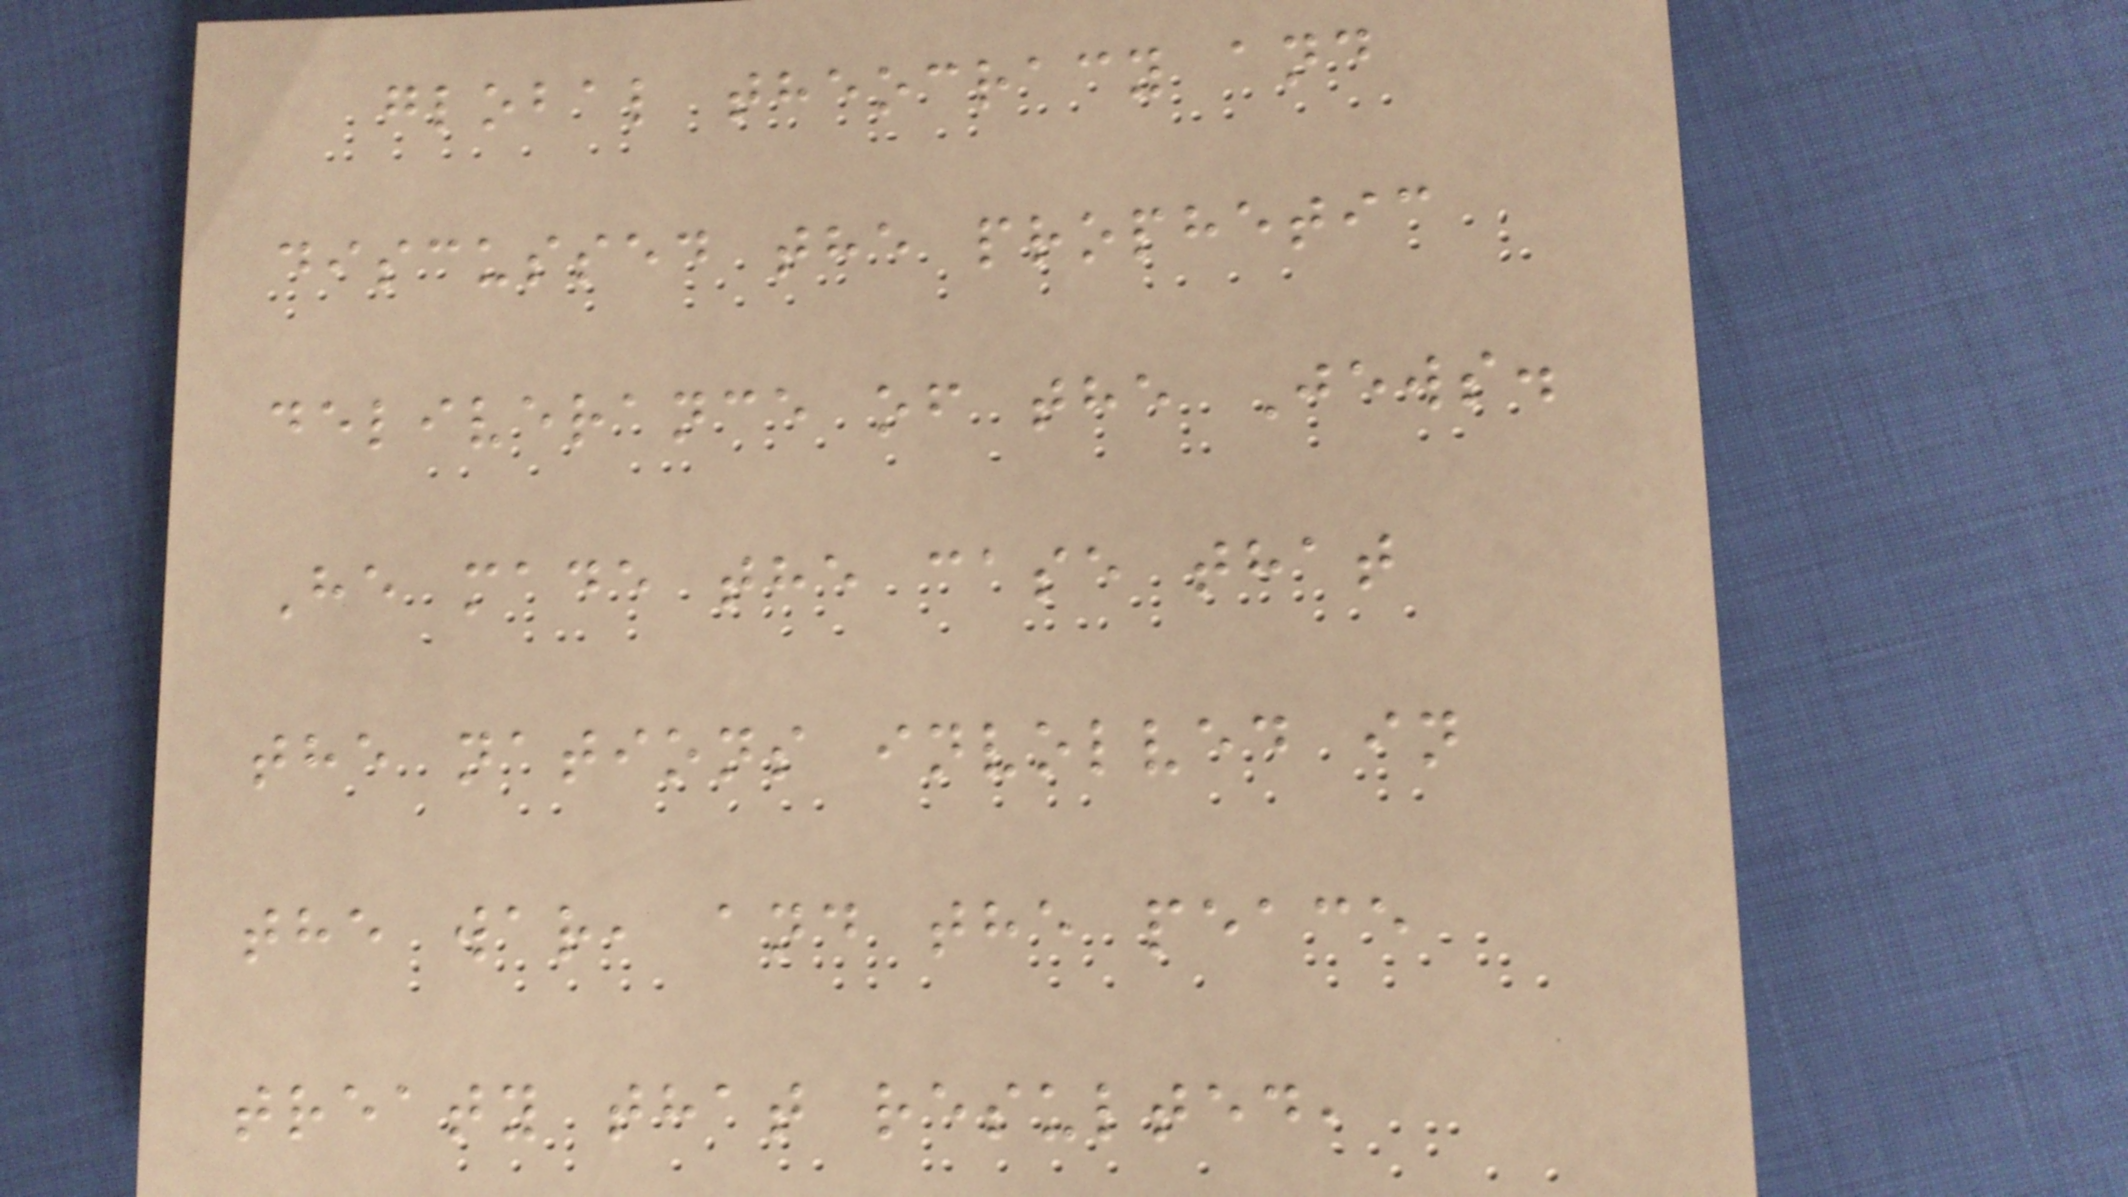global theocracy and
discussed the prophetic
deliverance of the Jews.
He made the case that
the nations involved in
the war, and the peace
treaty that resulted,
